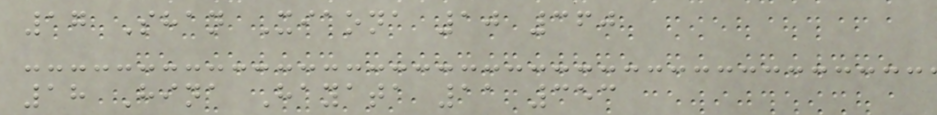17 Shan Xiaona 10 360
18 Hina Hayata 11 353
